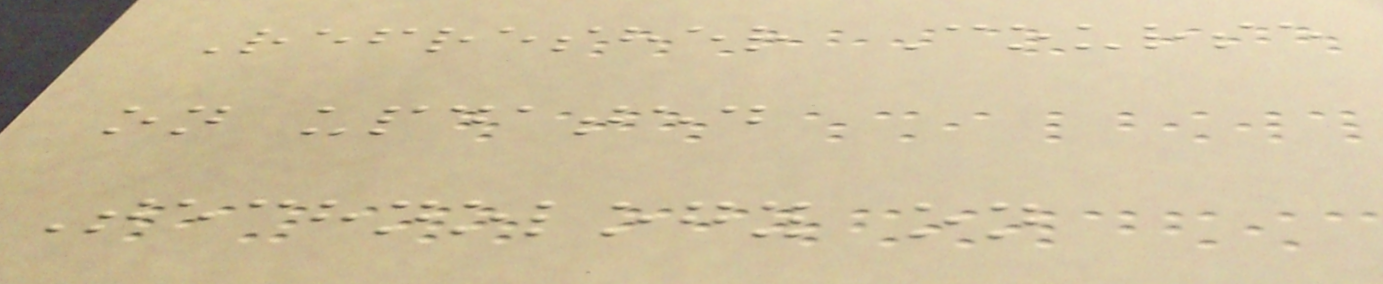Refresher Course
on updated
Technology on
